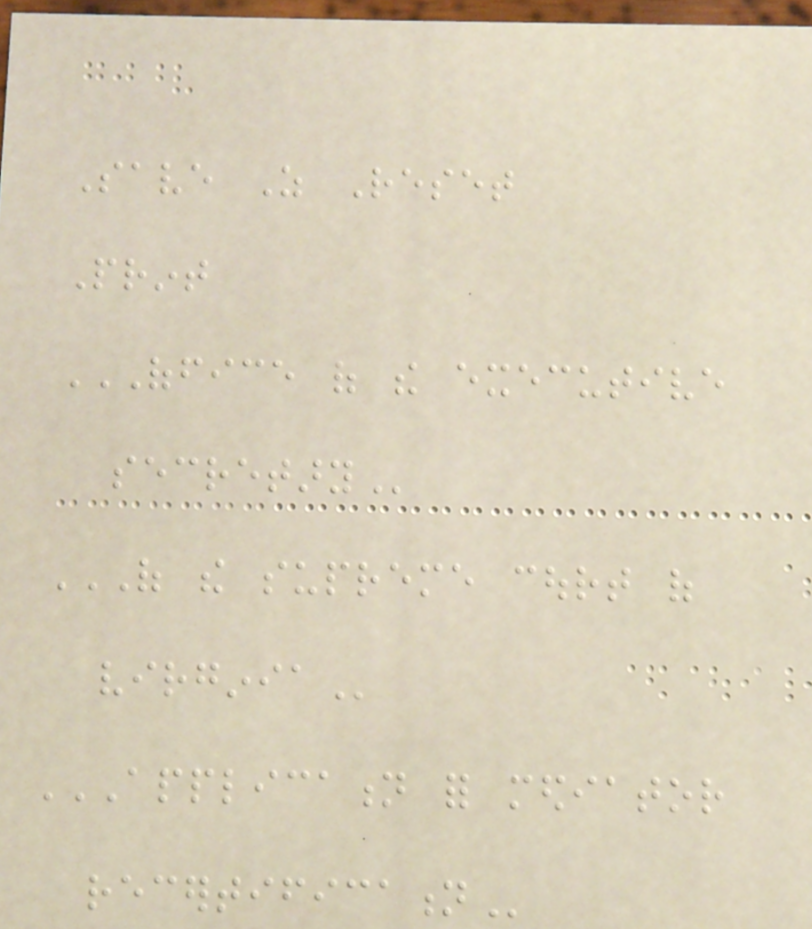Save As Reset
Print
OFFICE OF THE EXECUTIVE
SECRETARY
OF THE SUPREME COURT OF
VIRGINIA
APPLICATION FOR MEDIATOR
RECERTIFICATION
